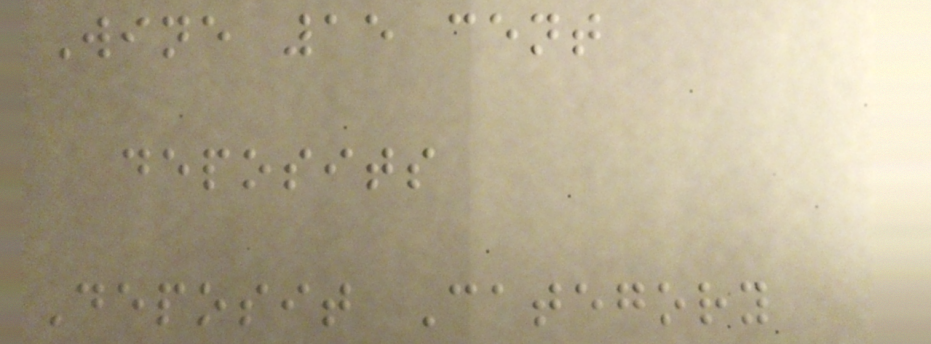Wine 15 cent
deposits
Deposit Category
